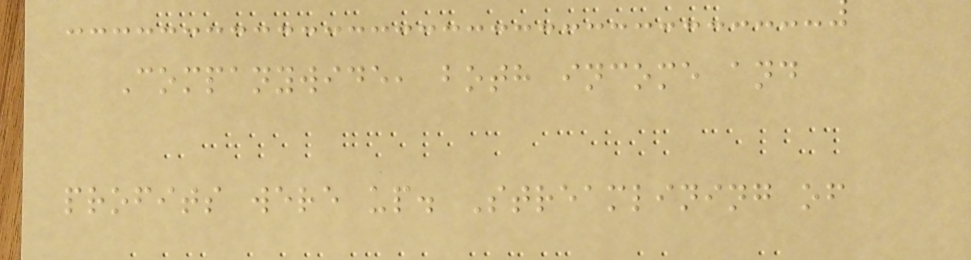Companywide, both income and
profits were up. Streamlining of
